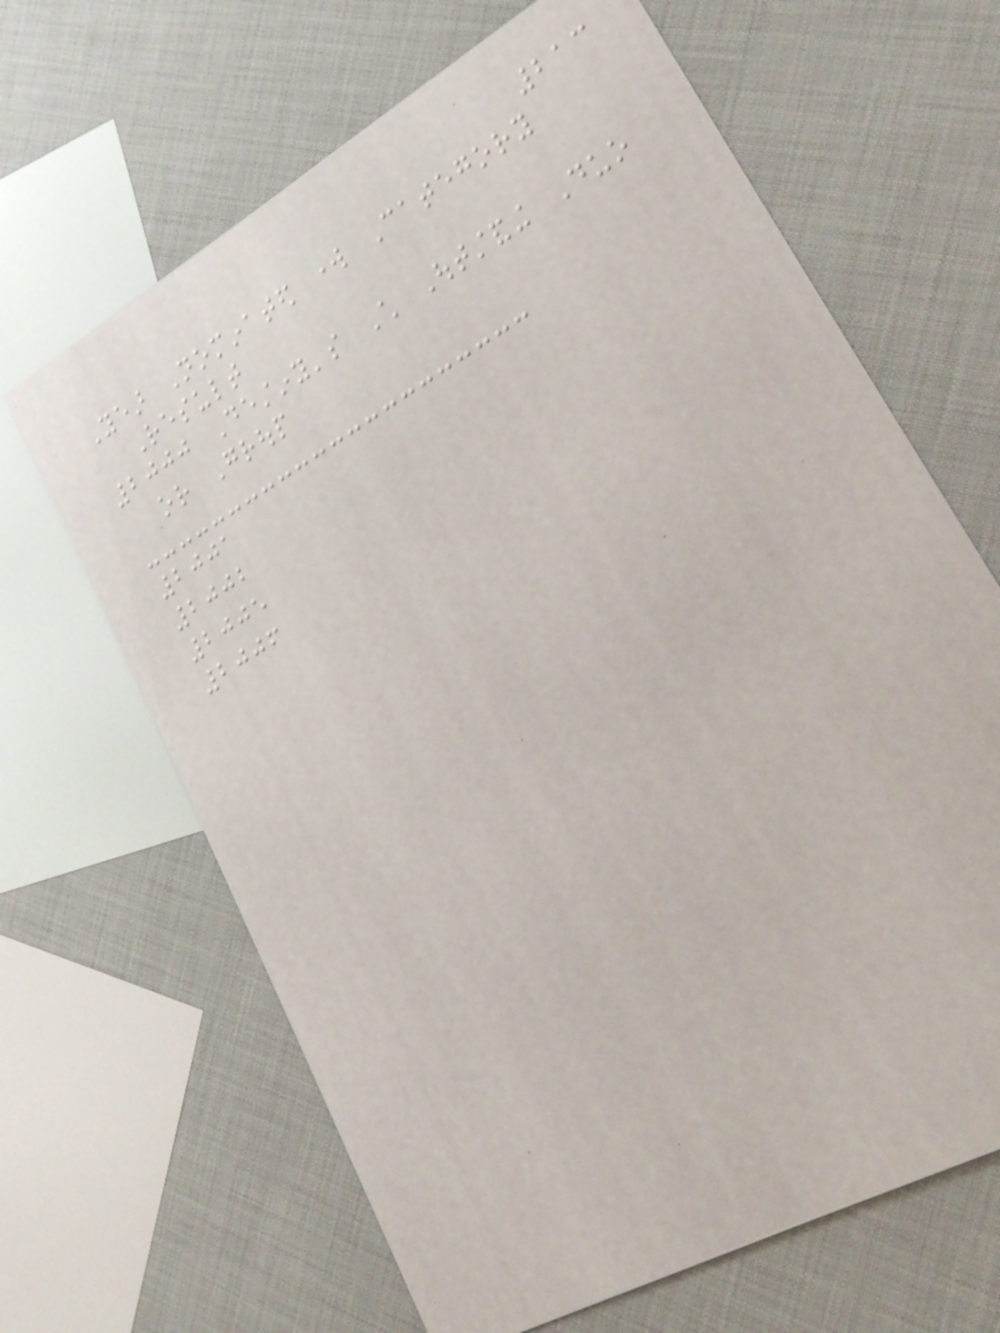213
Year Nominated work Category
Result
2000 Destiny's Child Outstanding Duo
or Group
2001
2002
2005
2006
